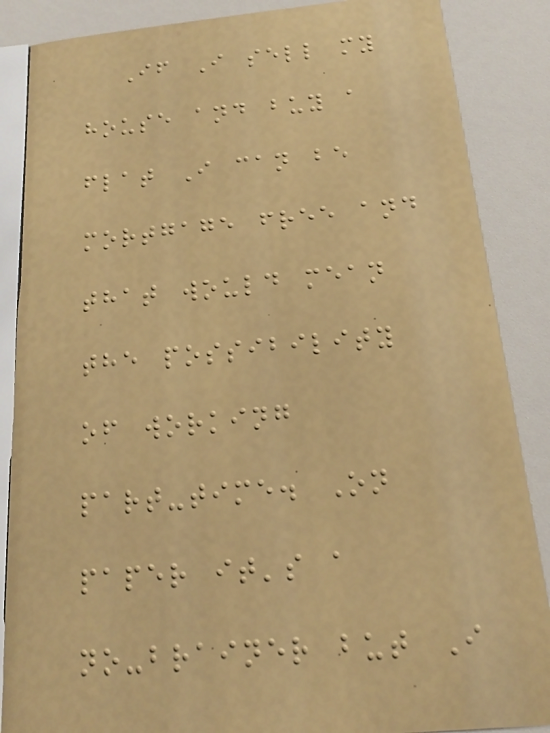If I sell my
house and buy a
flat I can be
mortgage free and
that would mean
the possibility
of working
part-time. On
paper it's a
no-brainer but I
